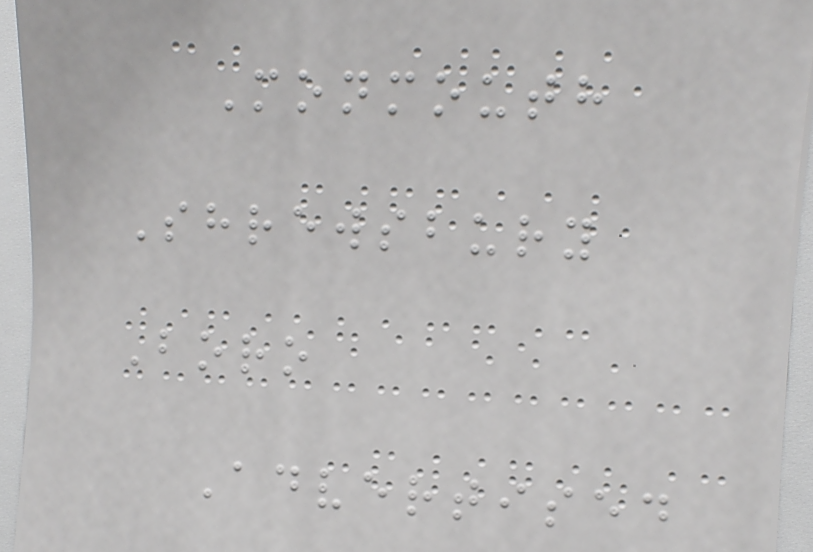Monmouth
Shrewsbury
Boro
Advertised
